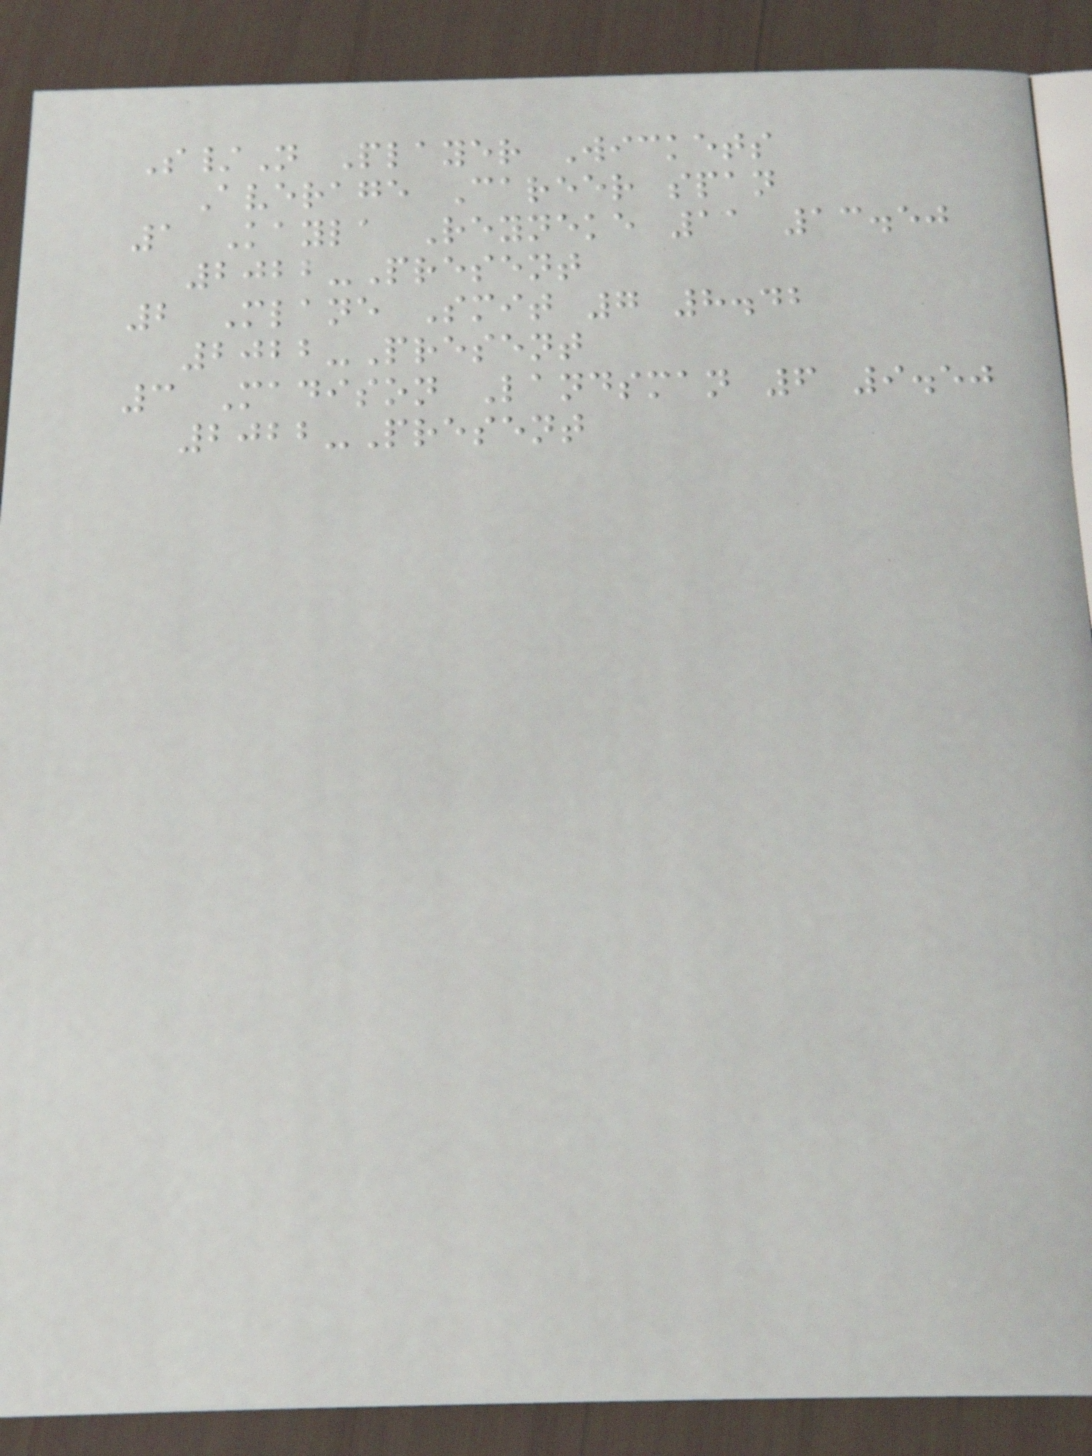S/N Player Wickets
Average Career span
1 Kayla Reyneke 11 13.50
2022-Present
2 Mlane Smit 7 8.42
2022-Present
3 Madison Landsman 6 9.50
2022-Present
